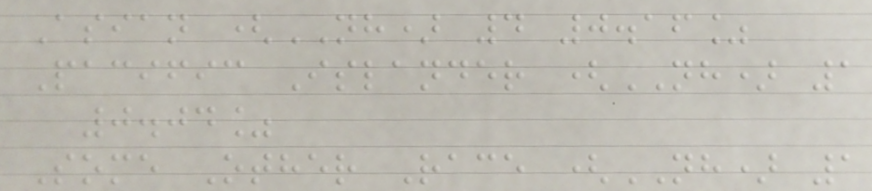Asian (NH) 4 0.16%
Pacific Islander (NH) 1
0.04%
Some Other Race (NH) 1
